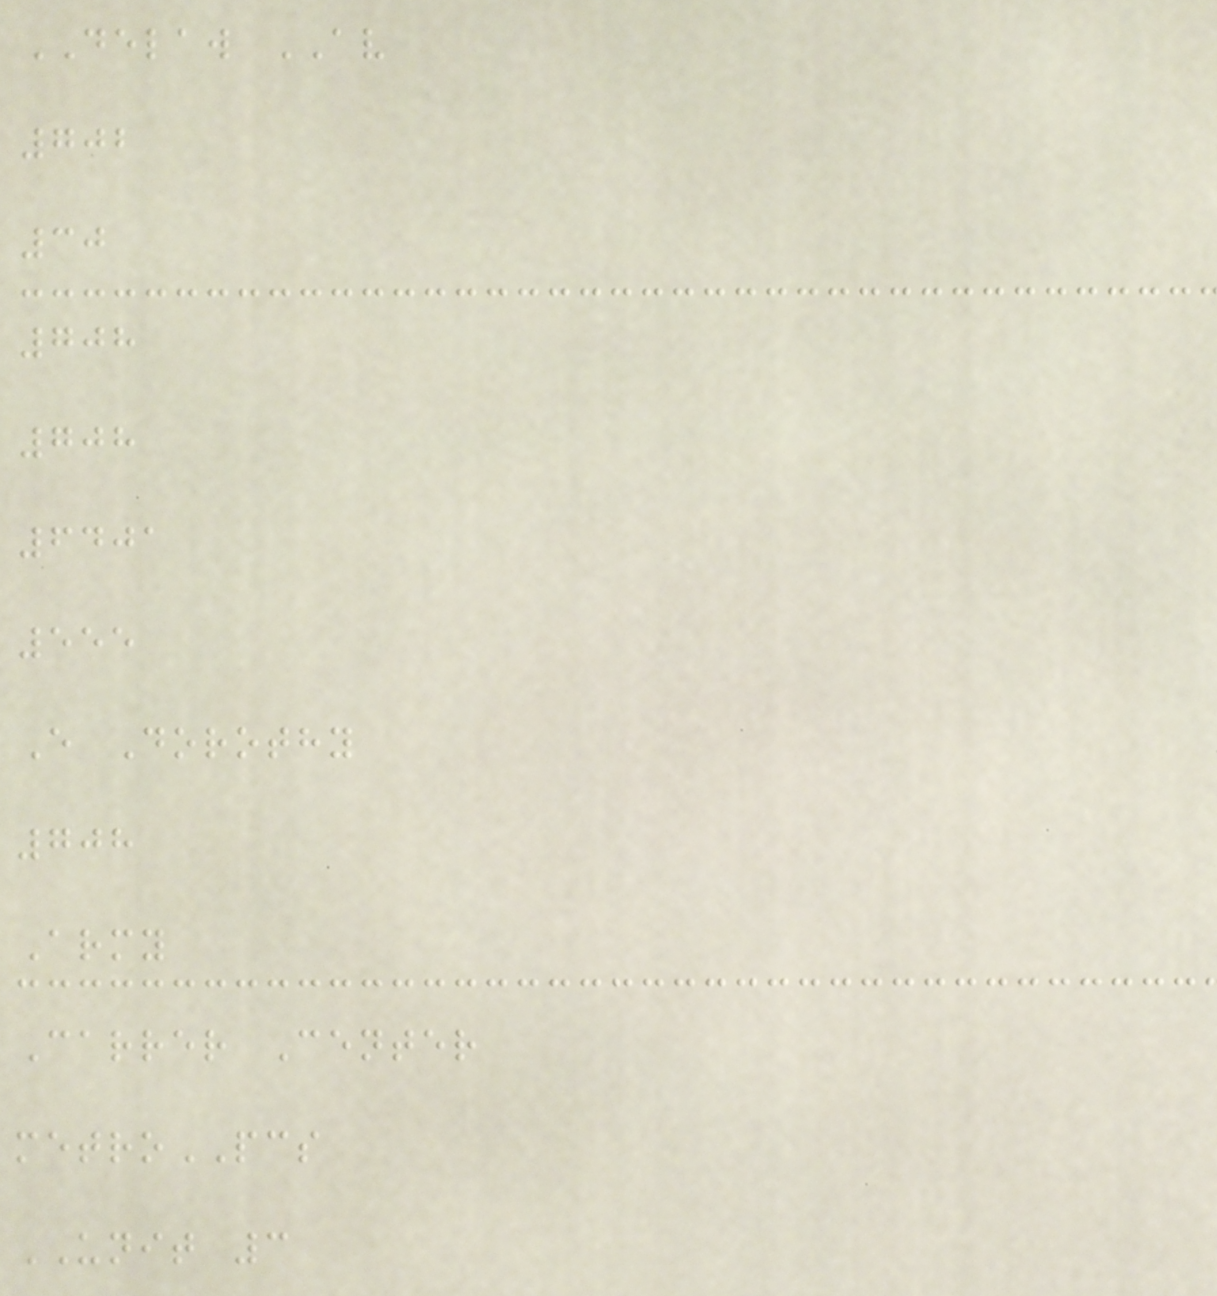DELAW AV
702
30
708
708
6401
555
E Dorothy
708
Army
Carrer Center
metroPCS
UNIT 3
